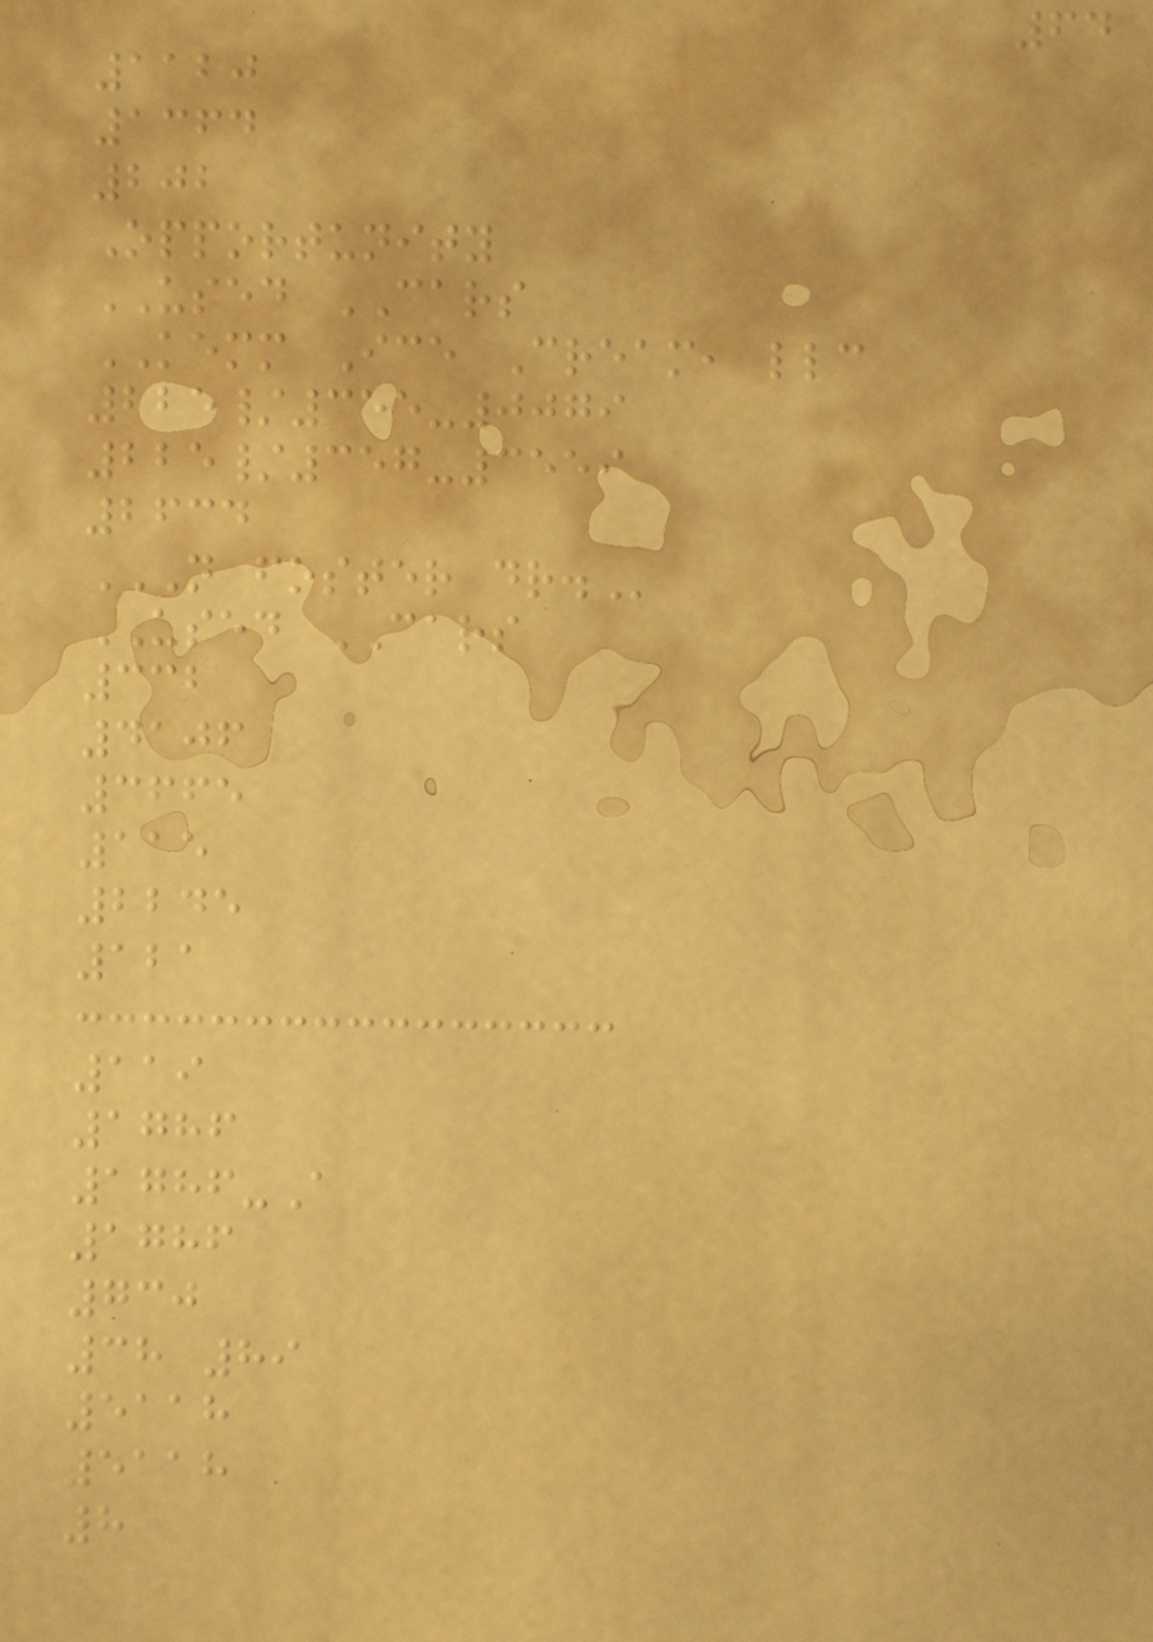64
1120
1364
202
Opportunity
USED CARS
KEMM Ice Cream, llc
225/355-0079
225/357-3559
2634
N FOSTER DR.
USED CARS
332
4106
3665
115
2245
121
119
1786
1786-A
1786
730
38 89
5118
5118
8
